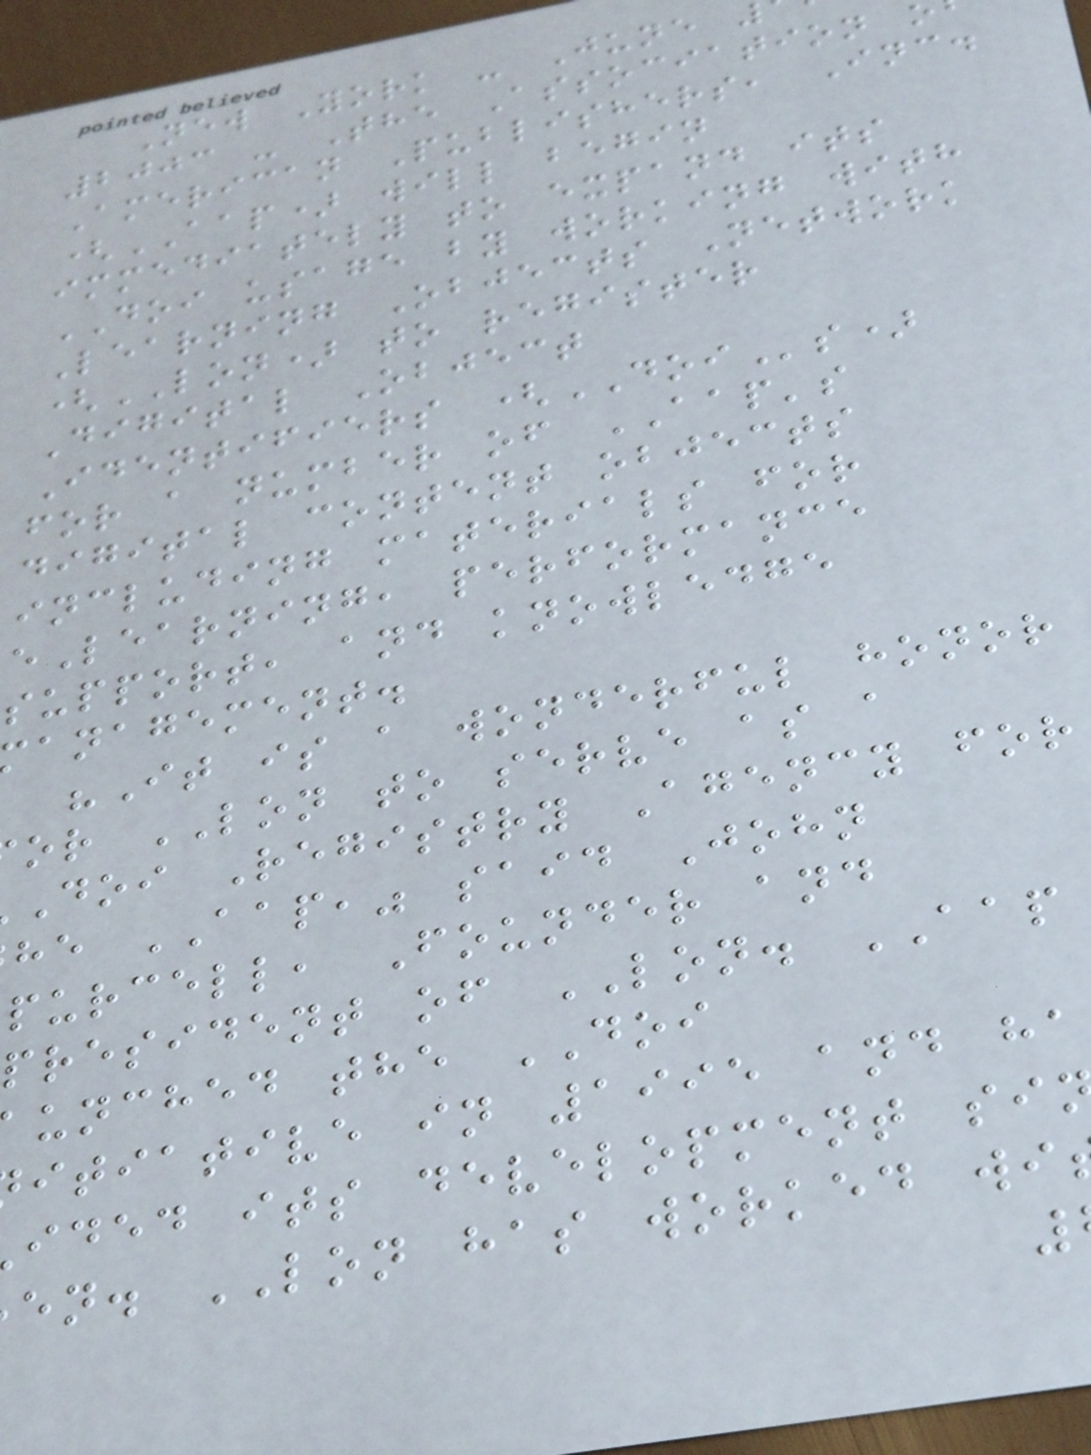New York - June
2003 - The Association
American Publishers, Inc.
(AAP) will begin
immediately to expand its
DOI usage by working with
Learning Objects Network
(LON) to register
Digital Object
Identifiers (DOIs)
for a number of AAP's
digital content objects
including materials for
eLearning, performance
support, and knowledge
anagement.
"It is a wonderful honor
or LON to serve as a
doi Registry Agency for
he AAP," said John
purcell, Founder and
president of LON. AAP
unched the DOI
itiative in 1995 and ha
ided its development si
en. LON has worked wi
